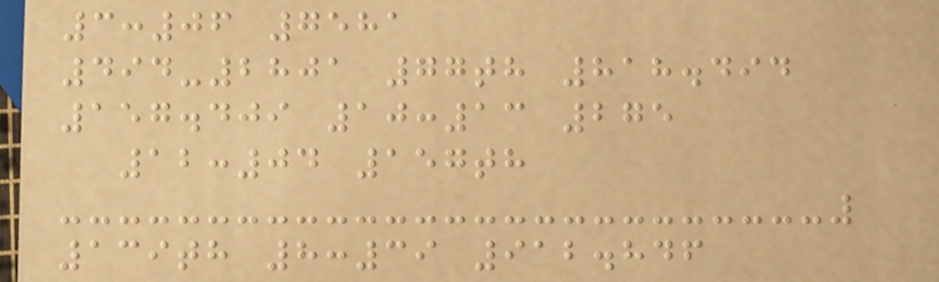3:06 7581
494-2801 77th 818.494
157.409 10:13 275
12:04 157th
139th 8:39 912.846
